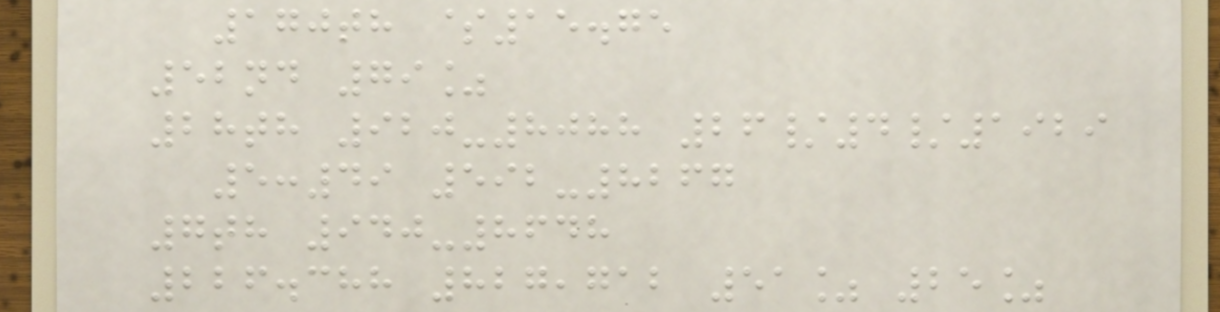170th $15.75
52nd 79%
28th 920-8088 26/4/1929
5:49 592-8267
7th 940-8648
226.388 827,712 51% 25%
